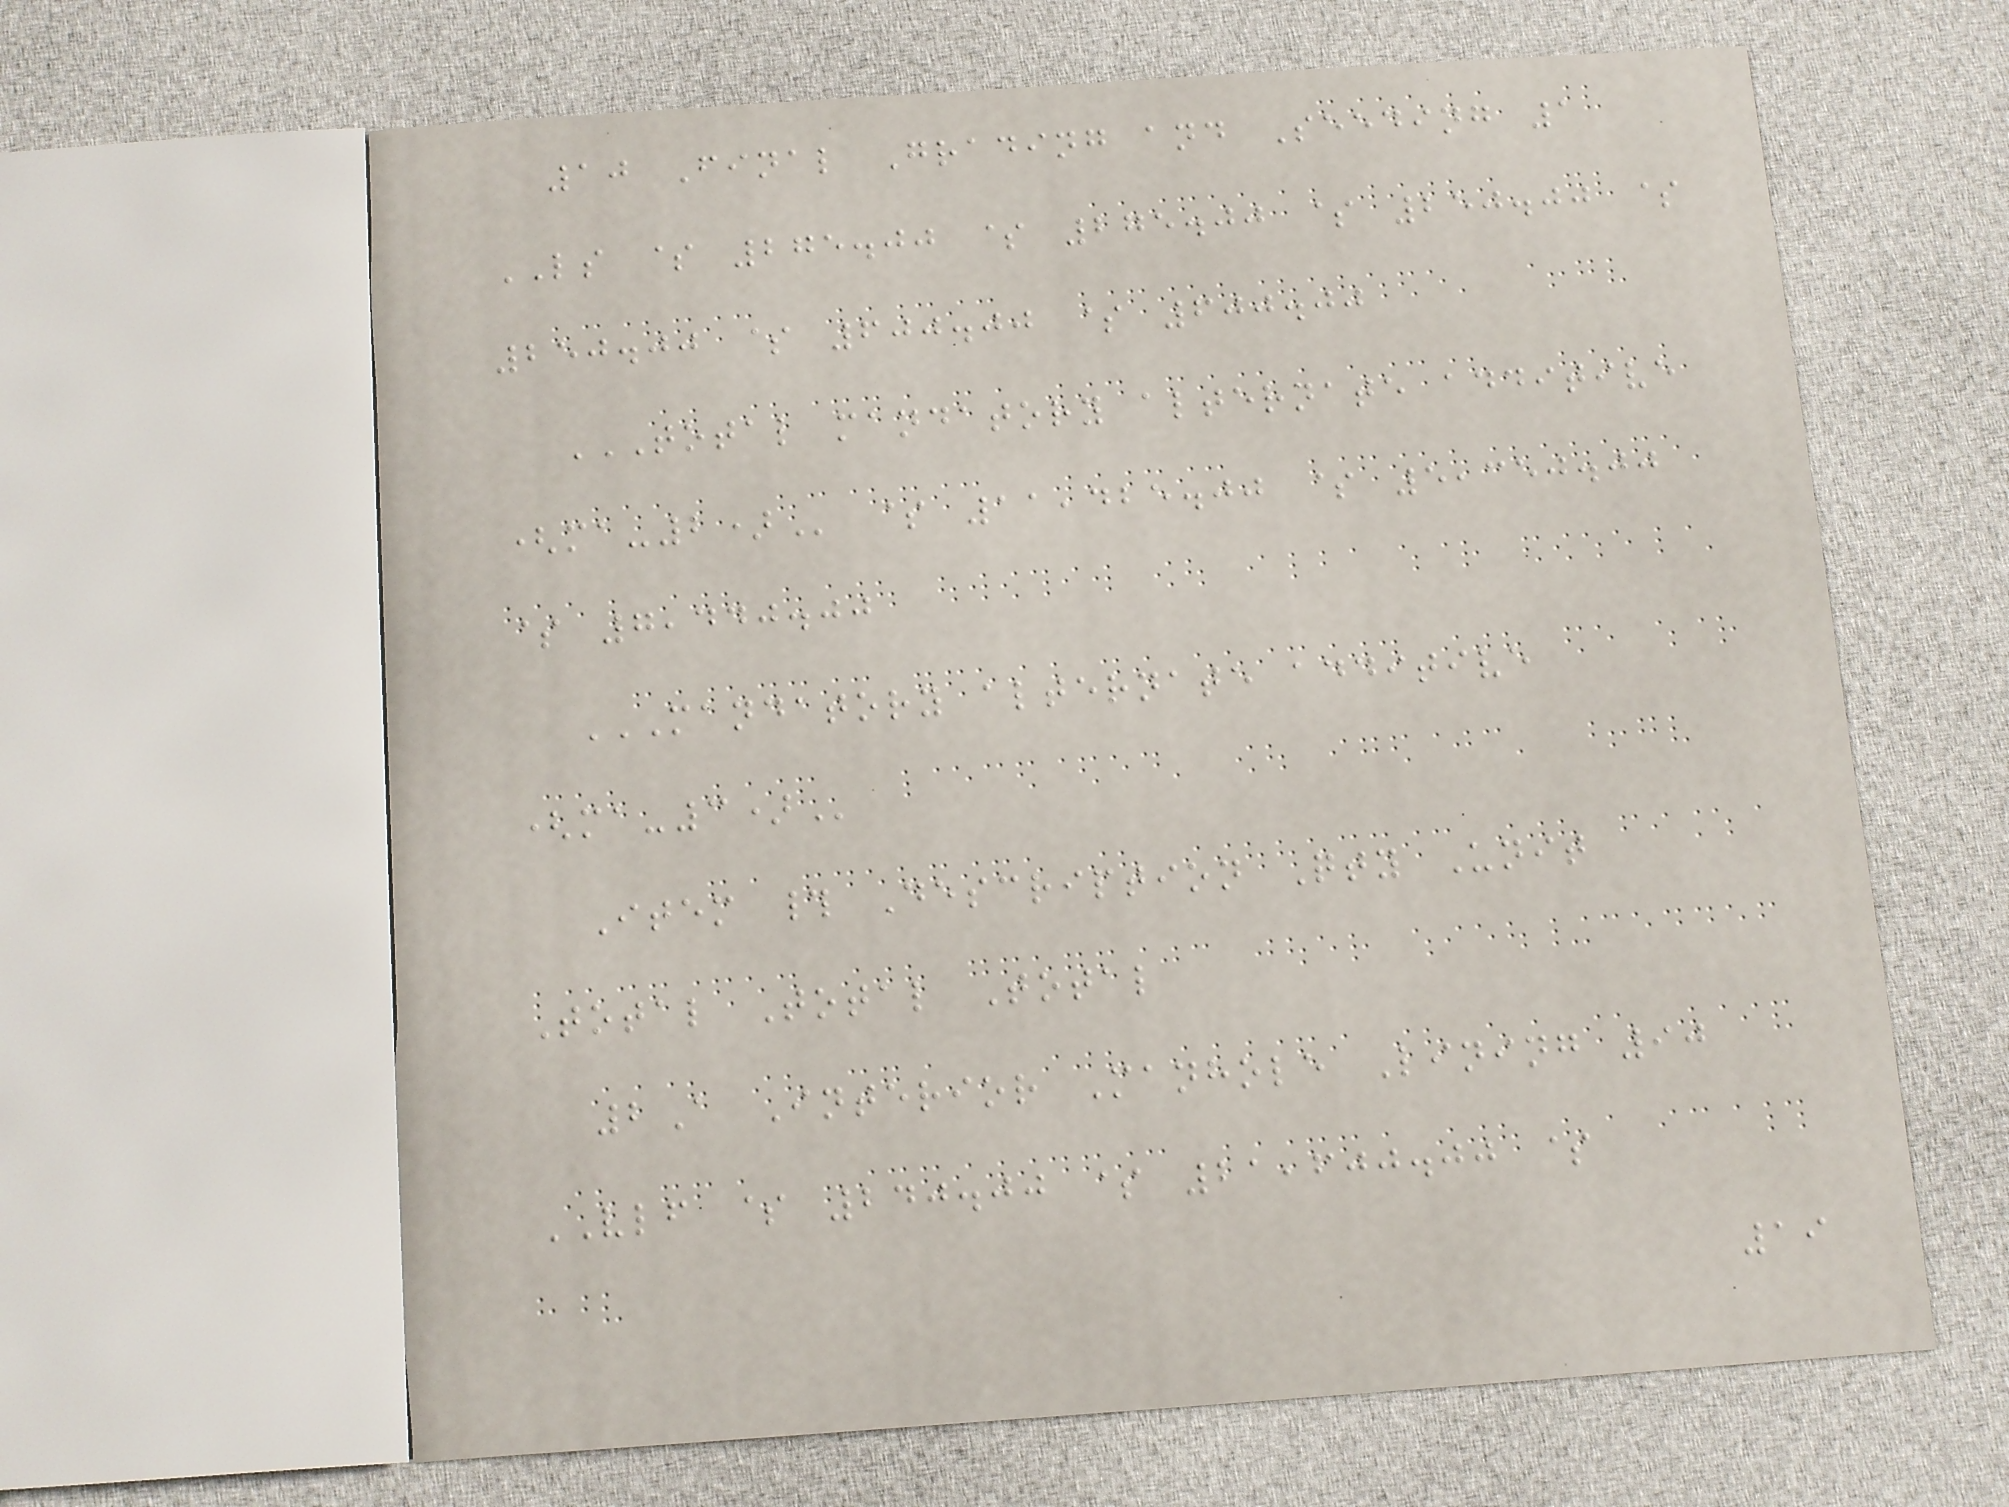10 Final Grading and Seeding 1
LS $ 275.00 $ 275.00 $ 250.00 $
250.00 $ 600.00 $ 600.00
TOTAL MANDATORY ALTERNATE ADDITIVE
(MA-2) $ 11,425.00 $ 5,350.00
$ 7,440.00
MANDATORY ALTERNATE ADDITIVE
(MA-3)
Item # Description Qty Unit
Total Total Total
2A Interior Manhole Lining 90
VLF $ 240.00 $ 21,600.00 $
19
